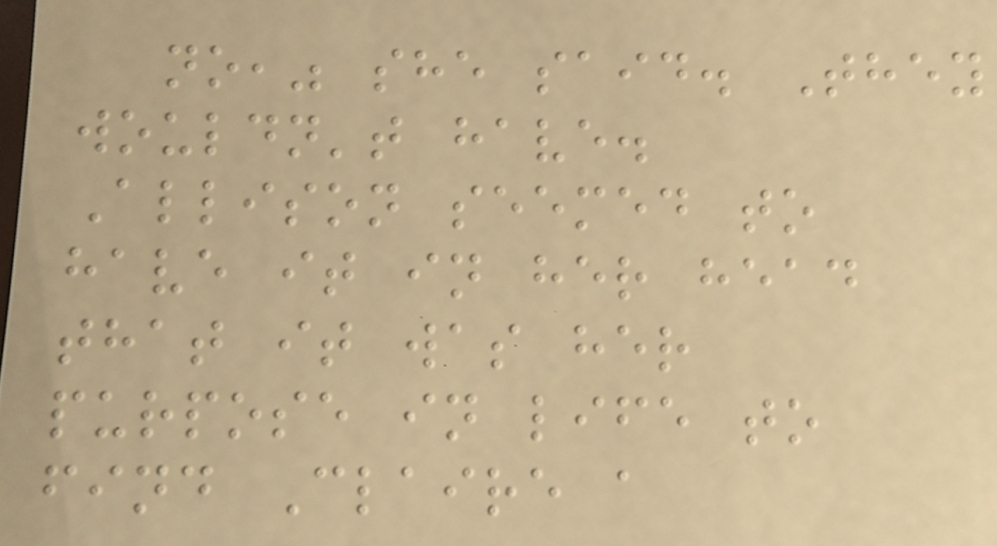no," she said. They
wouldn't have.
Allison seemed to
have it in her head
that it was her
purpose in life to
find Claire a
